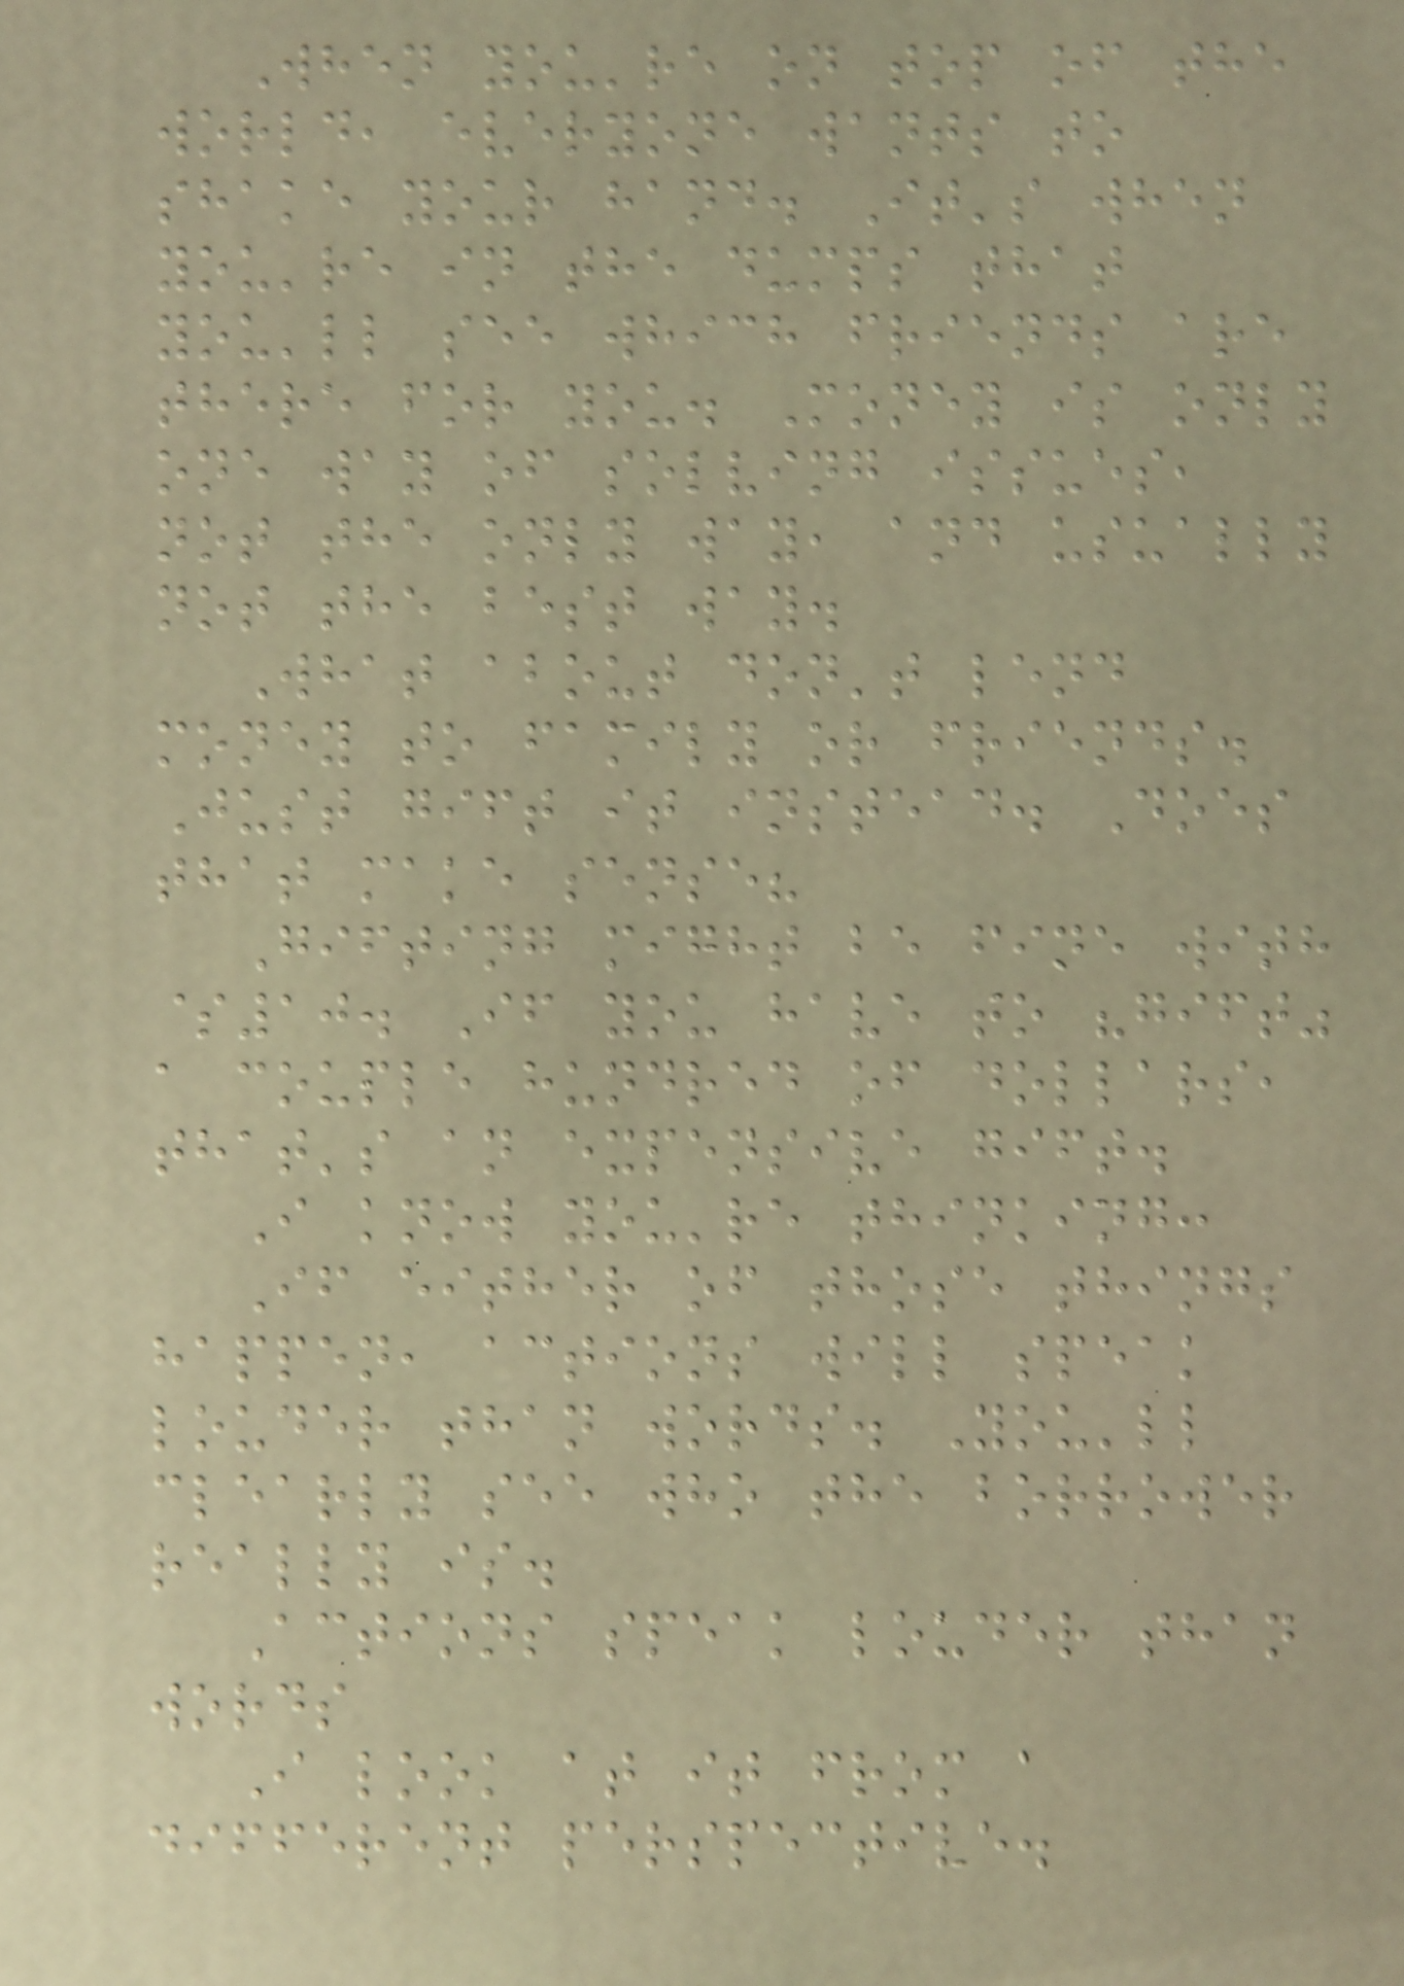When you're on top of the
world, everyone wants to
shake your hand. It's when
you're in the dumps that
you'll see which friends are
there for you. Money is only
one way of solving issues,
not the only way, and usually
not the best way.
What about don't lend
money to family or friends.
Just gift it instead. Does
that make sense?
Gifting might be fine with
$10. If you have to "gift"
a couple hundred of dollars,
that's an expensive gift.
I know you're thinking:
If either of those things
happen, actions will speak
louder than words. You'll
clearly see who the borrower
really is.
Actions speak louder than
words
I look at it from a
different perspective.
